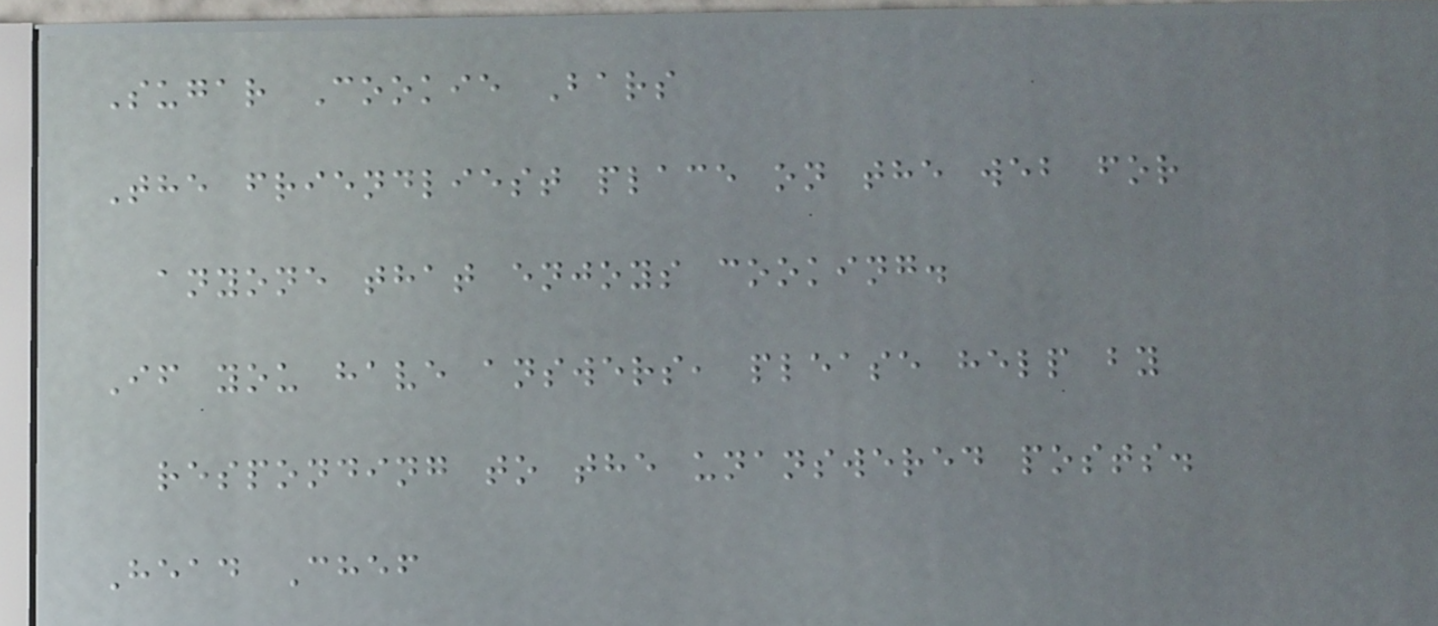Sugar Cookie Bars
The friendliest place on the web for
anyone that enjoys cooking.
If you have answers, please help by
responding to the unanswered posts.
Head Chef
